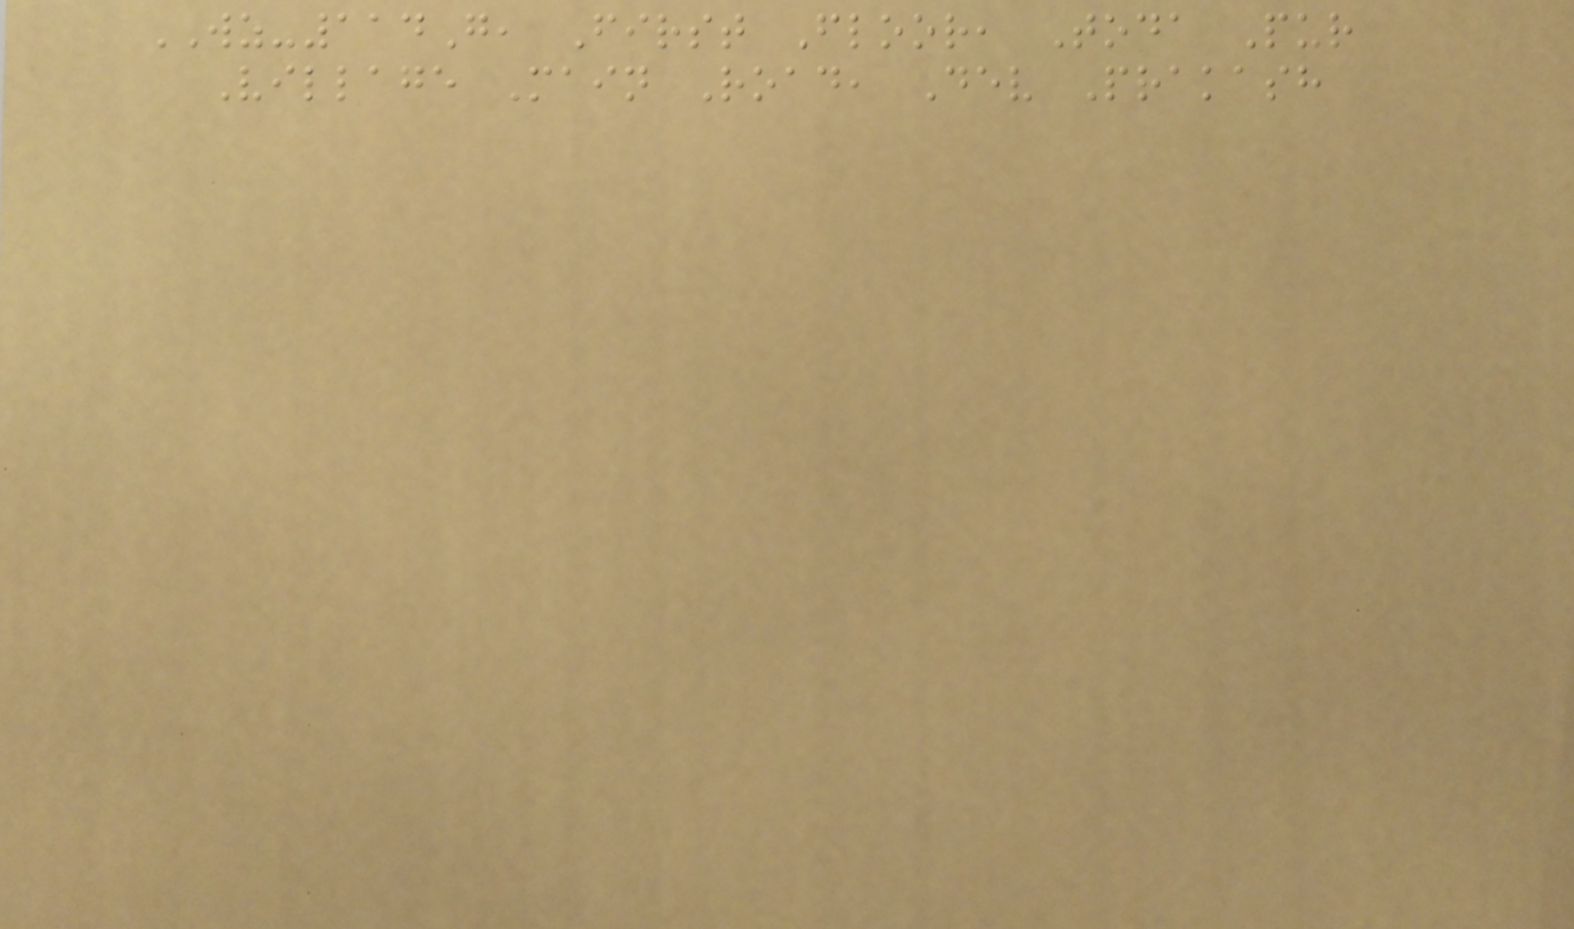WZ-114G, First Floor, Toda Pur
Village Main Road, Dev Prakash
